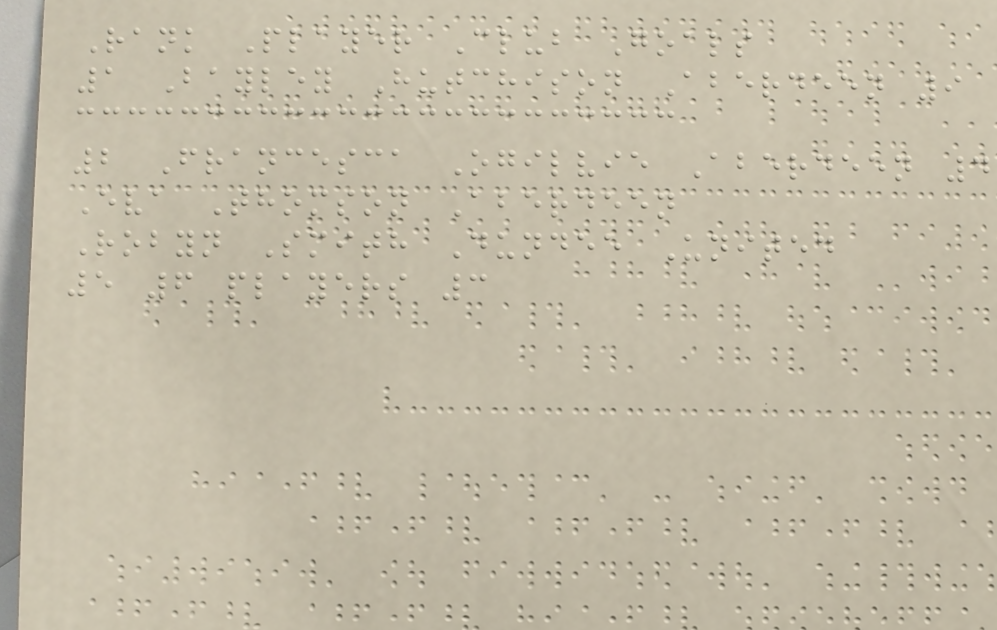Rank Player Club Goals
1 Bayley Hutchison Aberdeen 9
2 Francesca Ogilvie Aberdeen 4
Eva Thomson Aberdeen
Robyn Smith Dundee United
5 6 players 3
